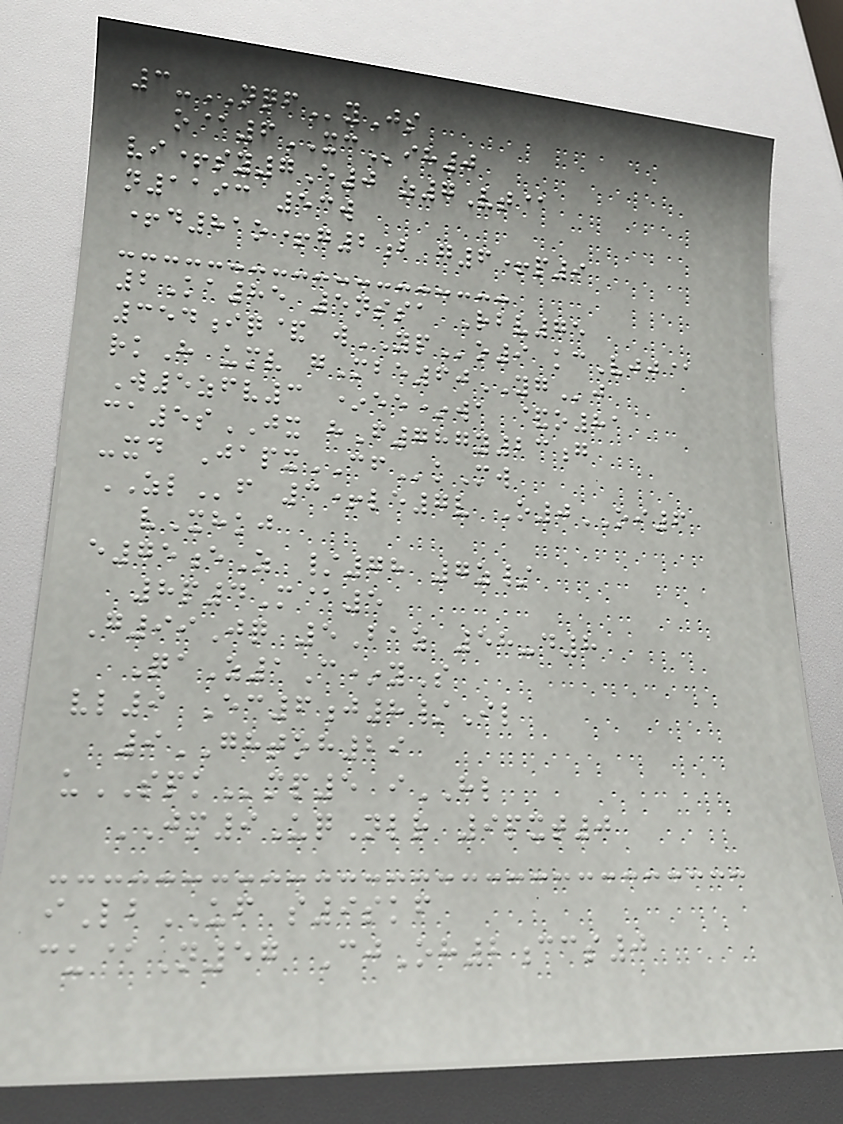3-NQFyJs
o@6XCih0
vi+sy7E0 z7Vt@
n1193 53w
+d81o+g2b g6+p9
2Ka85 5nssa Rbv75
354iq& wYPo9 kcVjj@
rkH umv gMbe60YGj
W5zfv3 *ee*wa &o81
ca5sJX hF787y23g
-xd JapxCFkMw
ZLf 3+le7v O0OI6
vXhkj
e75eZ /78 7z/
8p4M@5
G99Jq 5Baz 58-d8
QaZ1C*yS
vl9 Ec6j8/Il
9GHTOH29
uSPKmp5 iHL
JM9UqNlr 9pxt0
iLbUF s9skf
cu@N57 CjOh2ccs0
